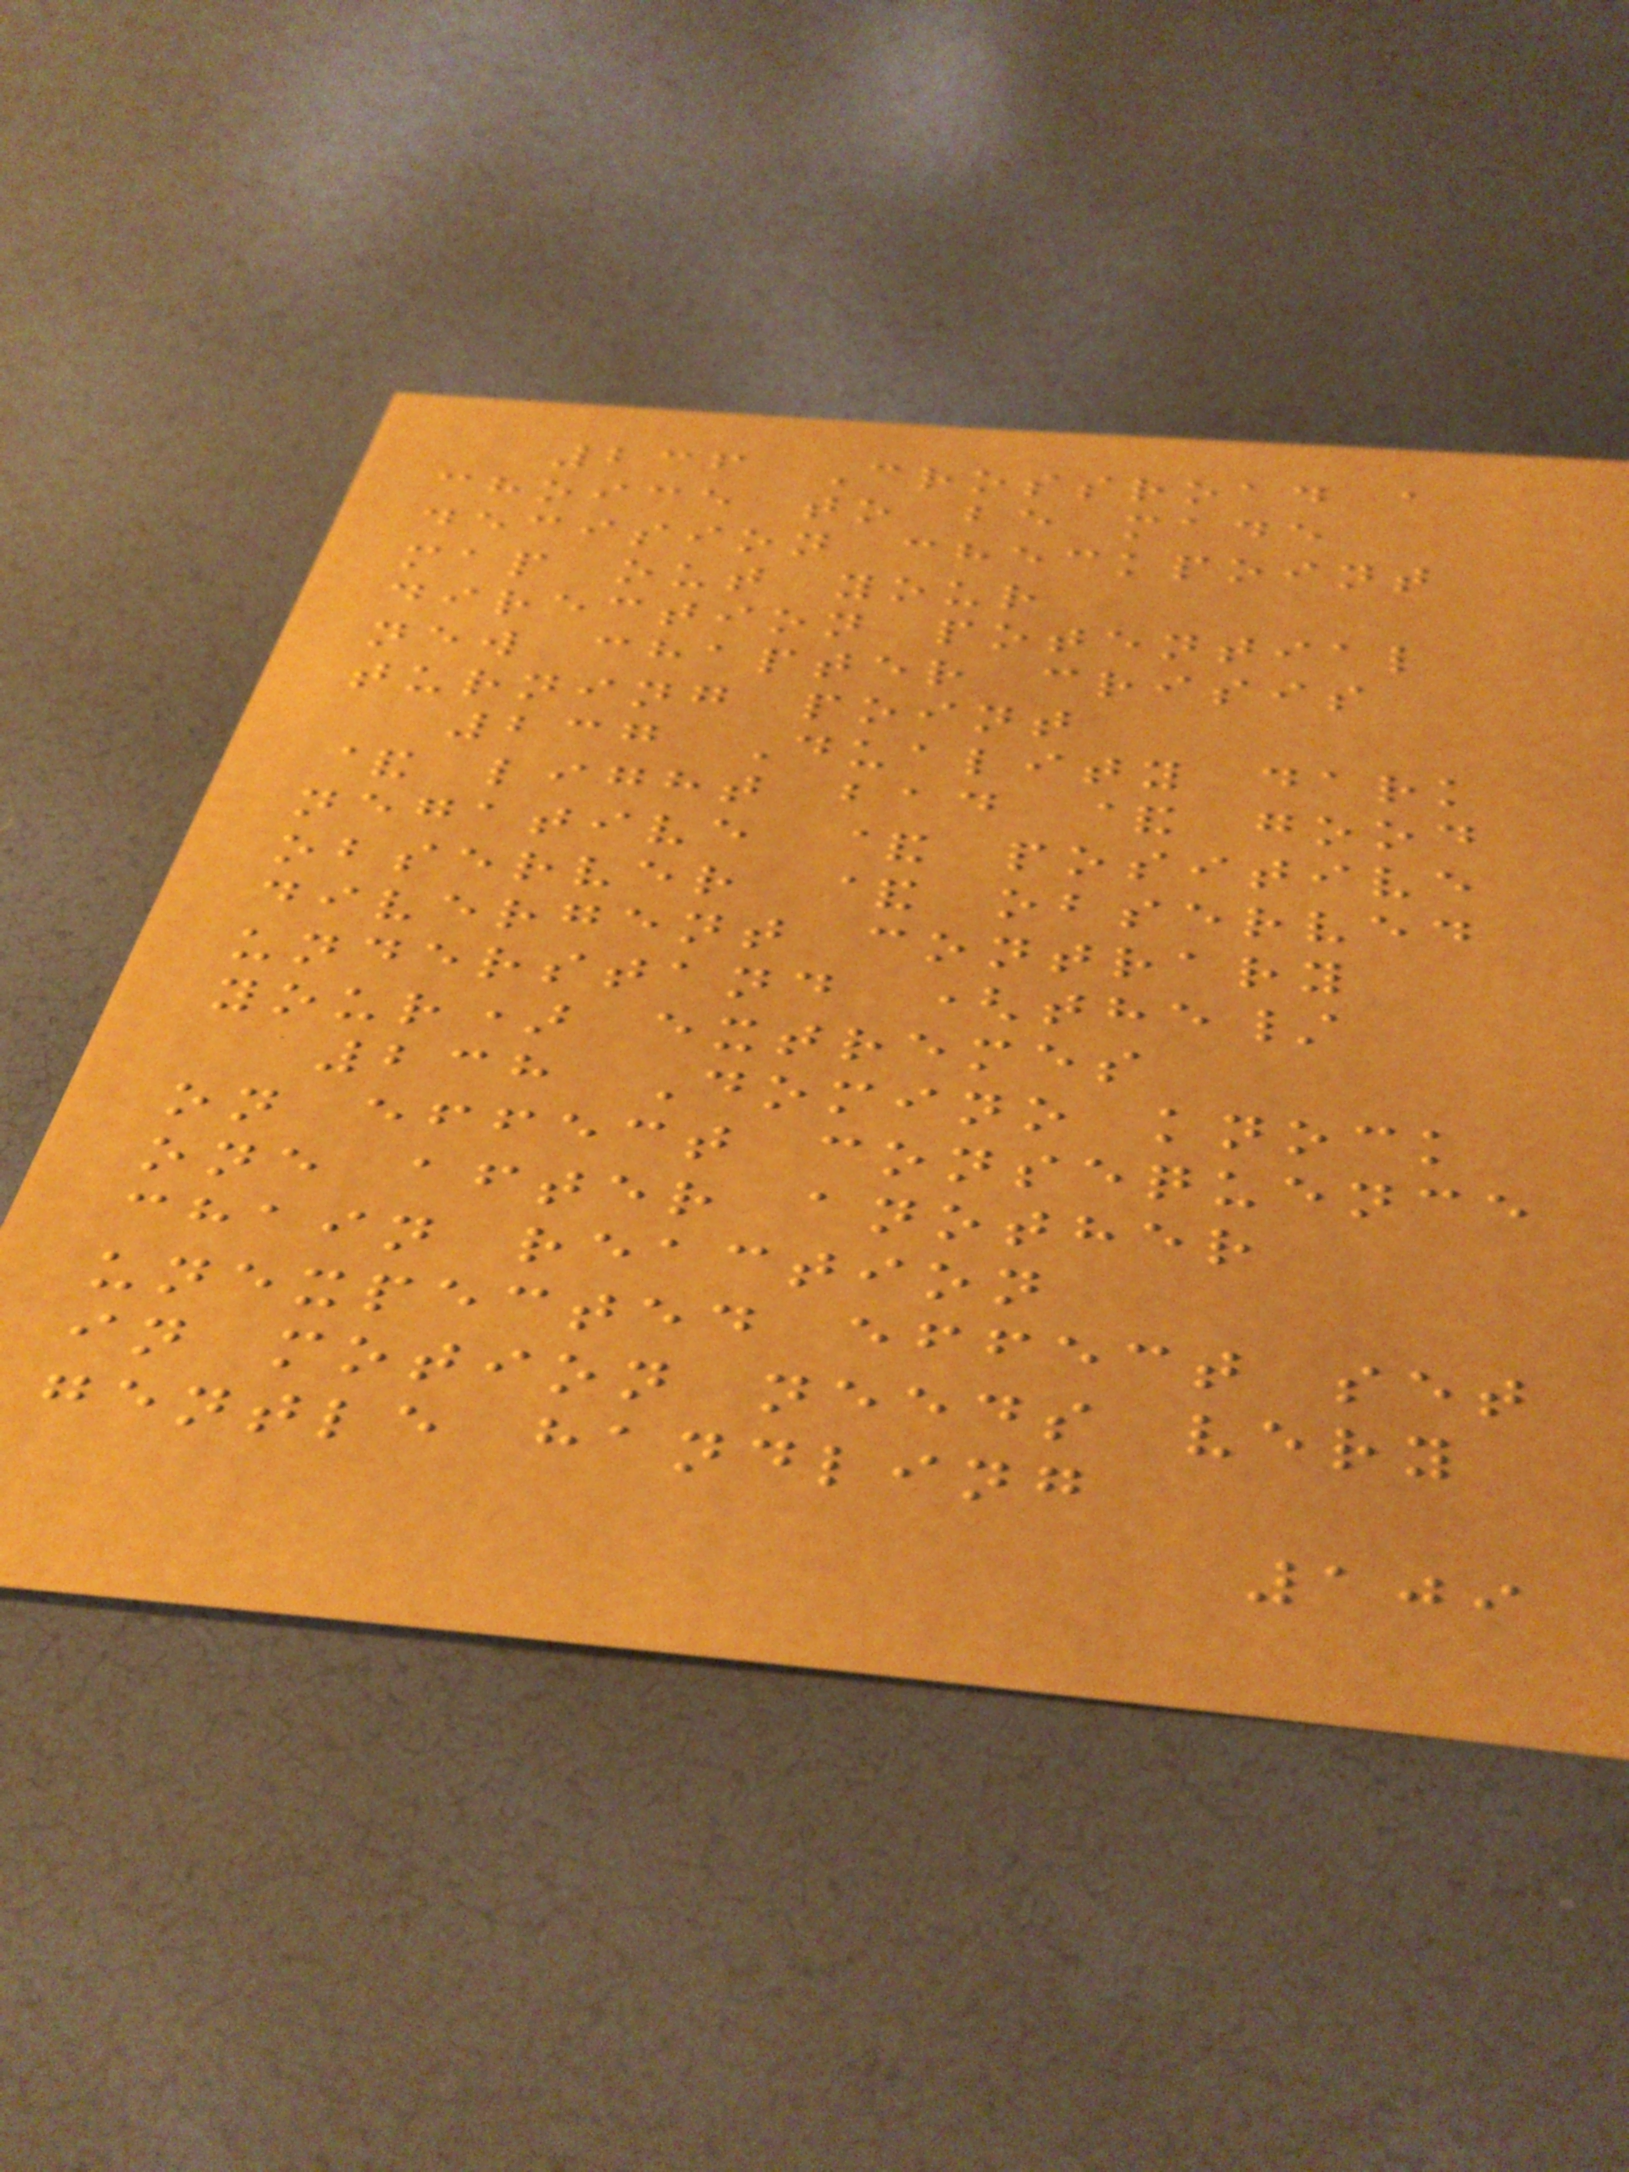236 Crossroad a
choice to be made
decision checkpoint
map out your
direction potential
new chapter crisis
turning point
237 Duality dark
& light bad & good
negative & positive
observer & observed
divergent contrary
understand (the/
your) extremes
238 Domino knock
on effect consequence
one after another
chain reaction
unexpected effect set
in motion needs very
gentle handling
109
